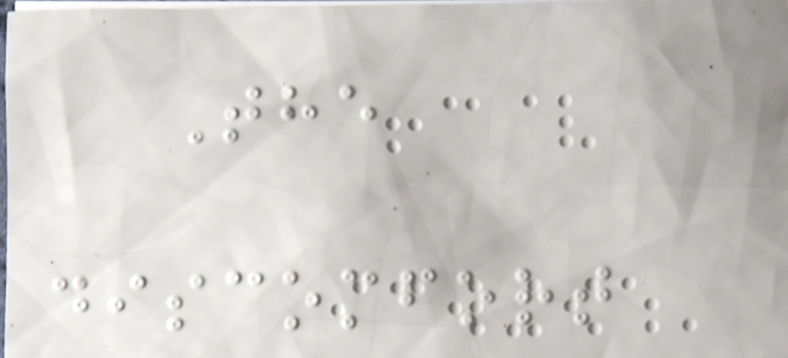The
discomfort
